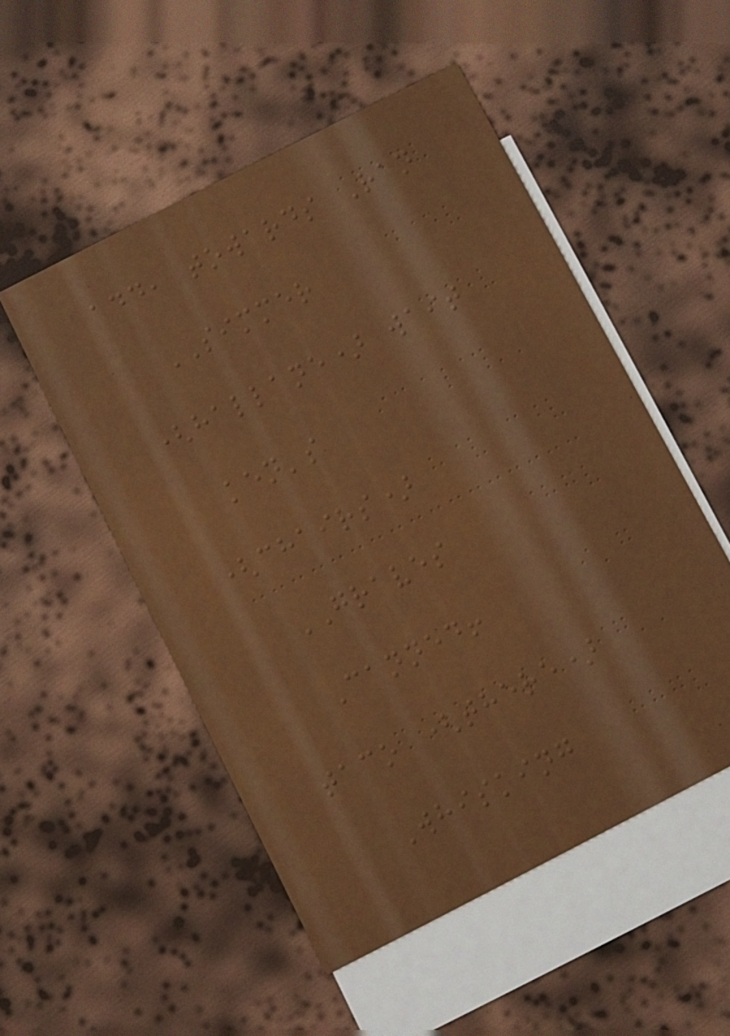add, towards Ran
SIMMER
(hallane) wait
ken's
(chairs)
GRAVES
Canned!
taco (there)
Whisking
